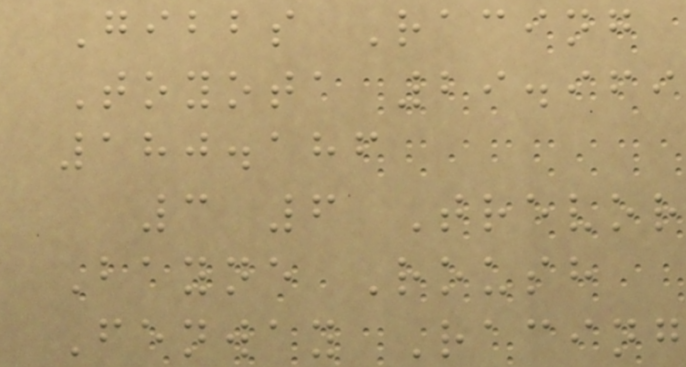Gibbs Racing
Toyota 29.969
180.186
3 6 Trevor
Bayne Roush
Fenway Racing
